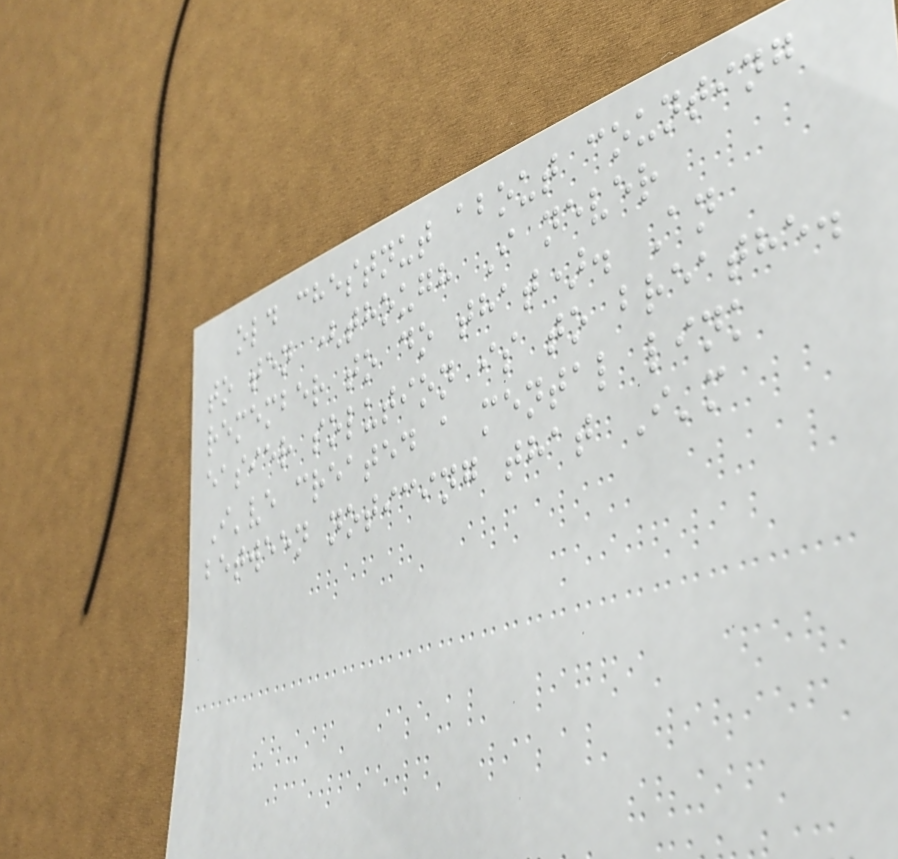old chestnut about counting
to ten (though I never
remember to do that). An
easier solution is to breathe.
I've created a mental link
between noticing that I'm
